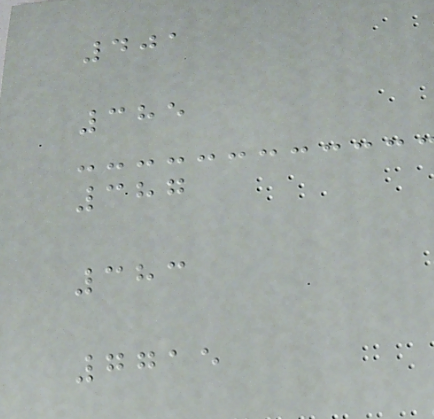401
385
387
383
7715
